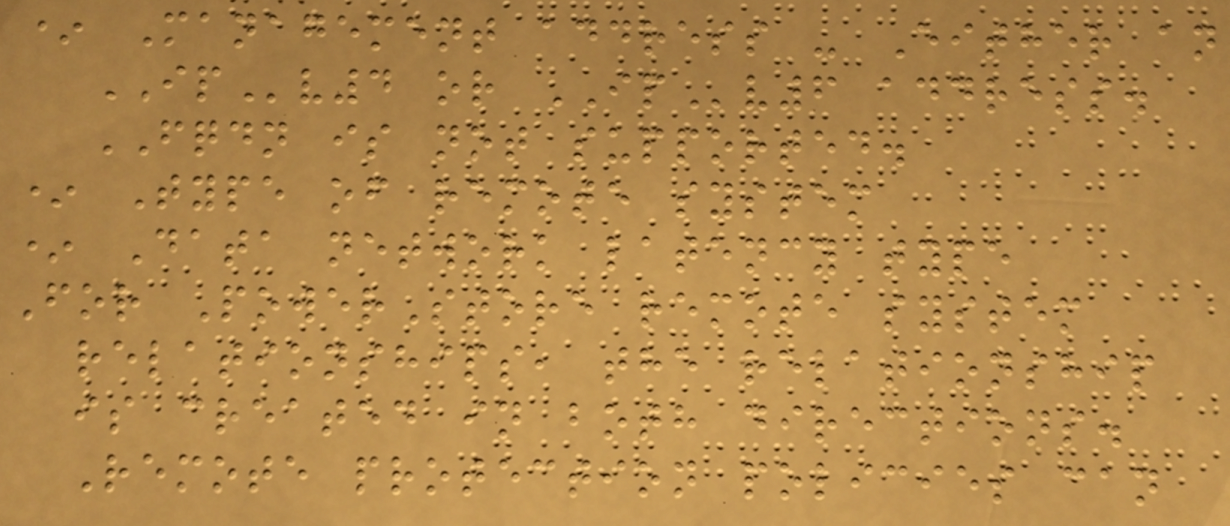* Management address - Either an
IPv4 or IPv6 address.
FQDN is not supported.
* Type of remote system
* Data network latency type
For PowerStore remote system
relationships, the relationship
is created in both directions.
Remote protection policies can
